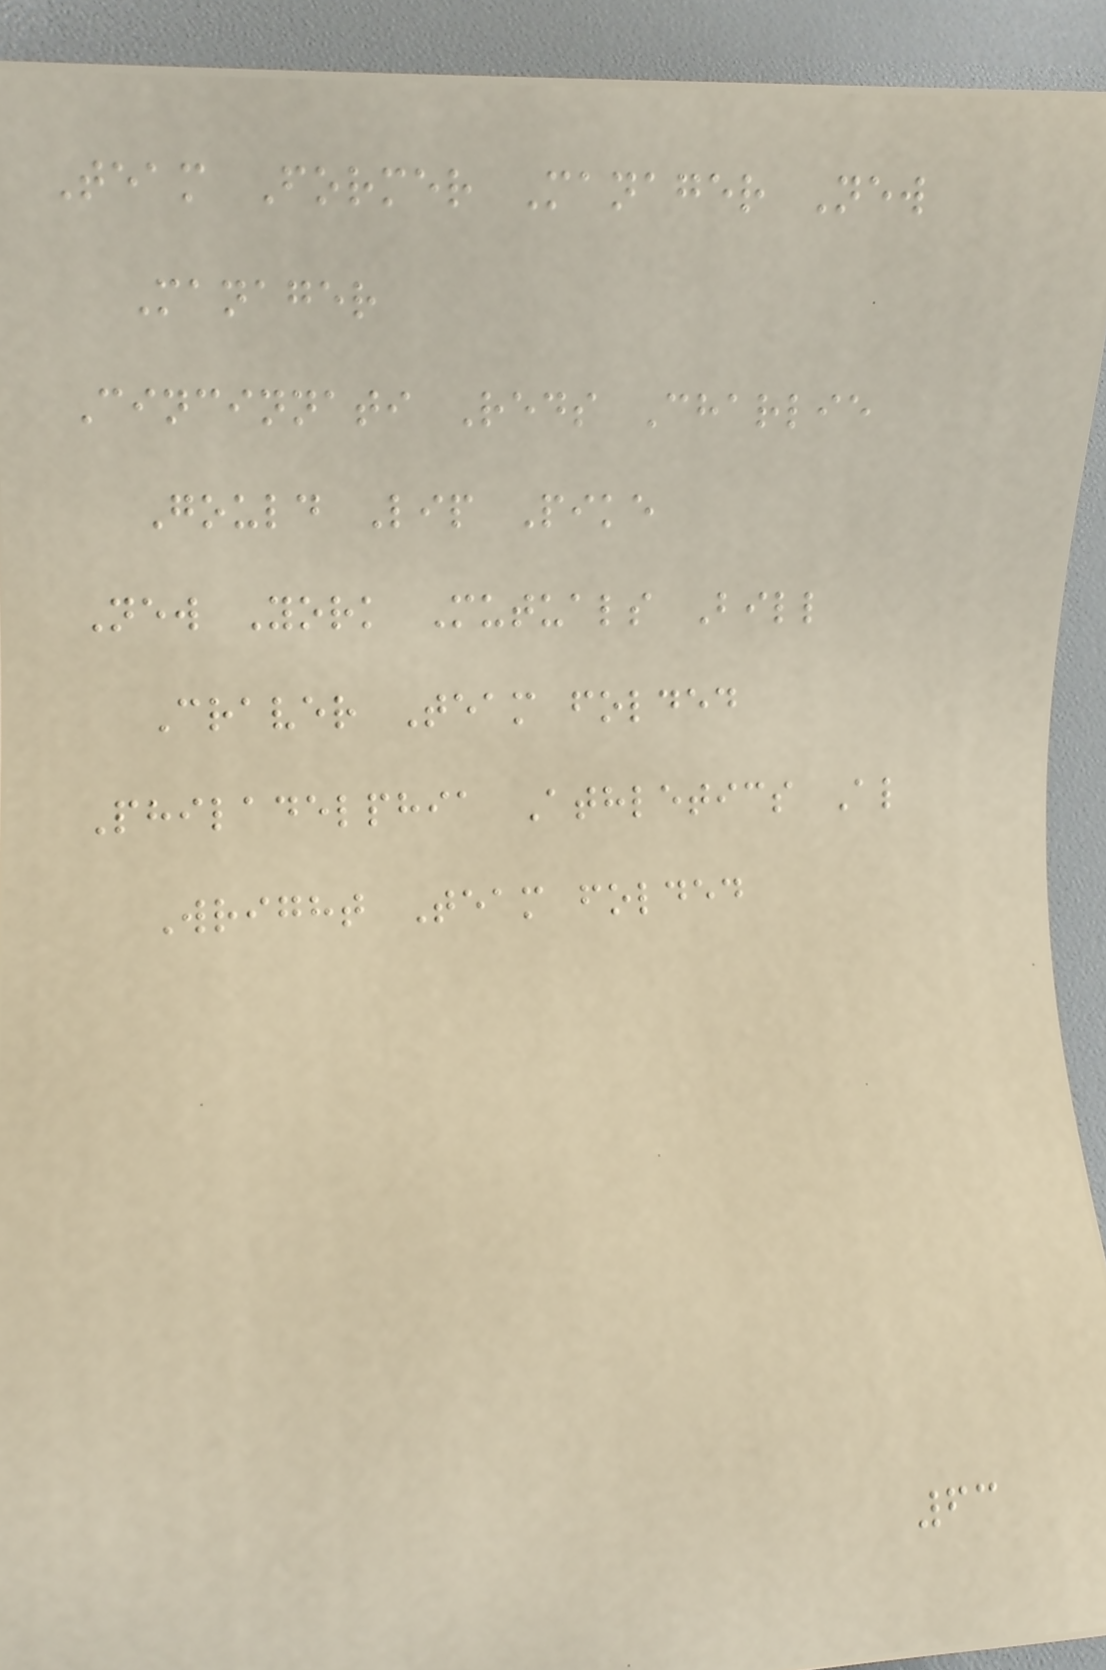Team Former Manager New
Manager
Cincinnati Reds Charlie
Gould Lip Pike
New York Mutuals Bill
Craver Team folded
Philadelphia Athletics Al
Wright Team folded
63
